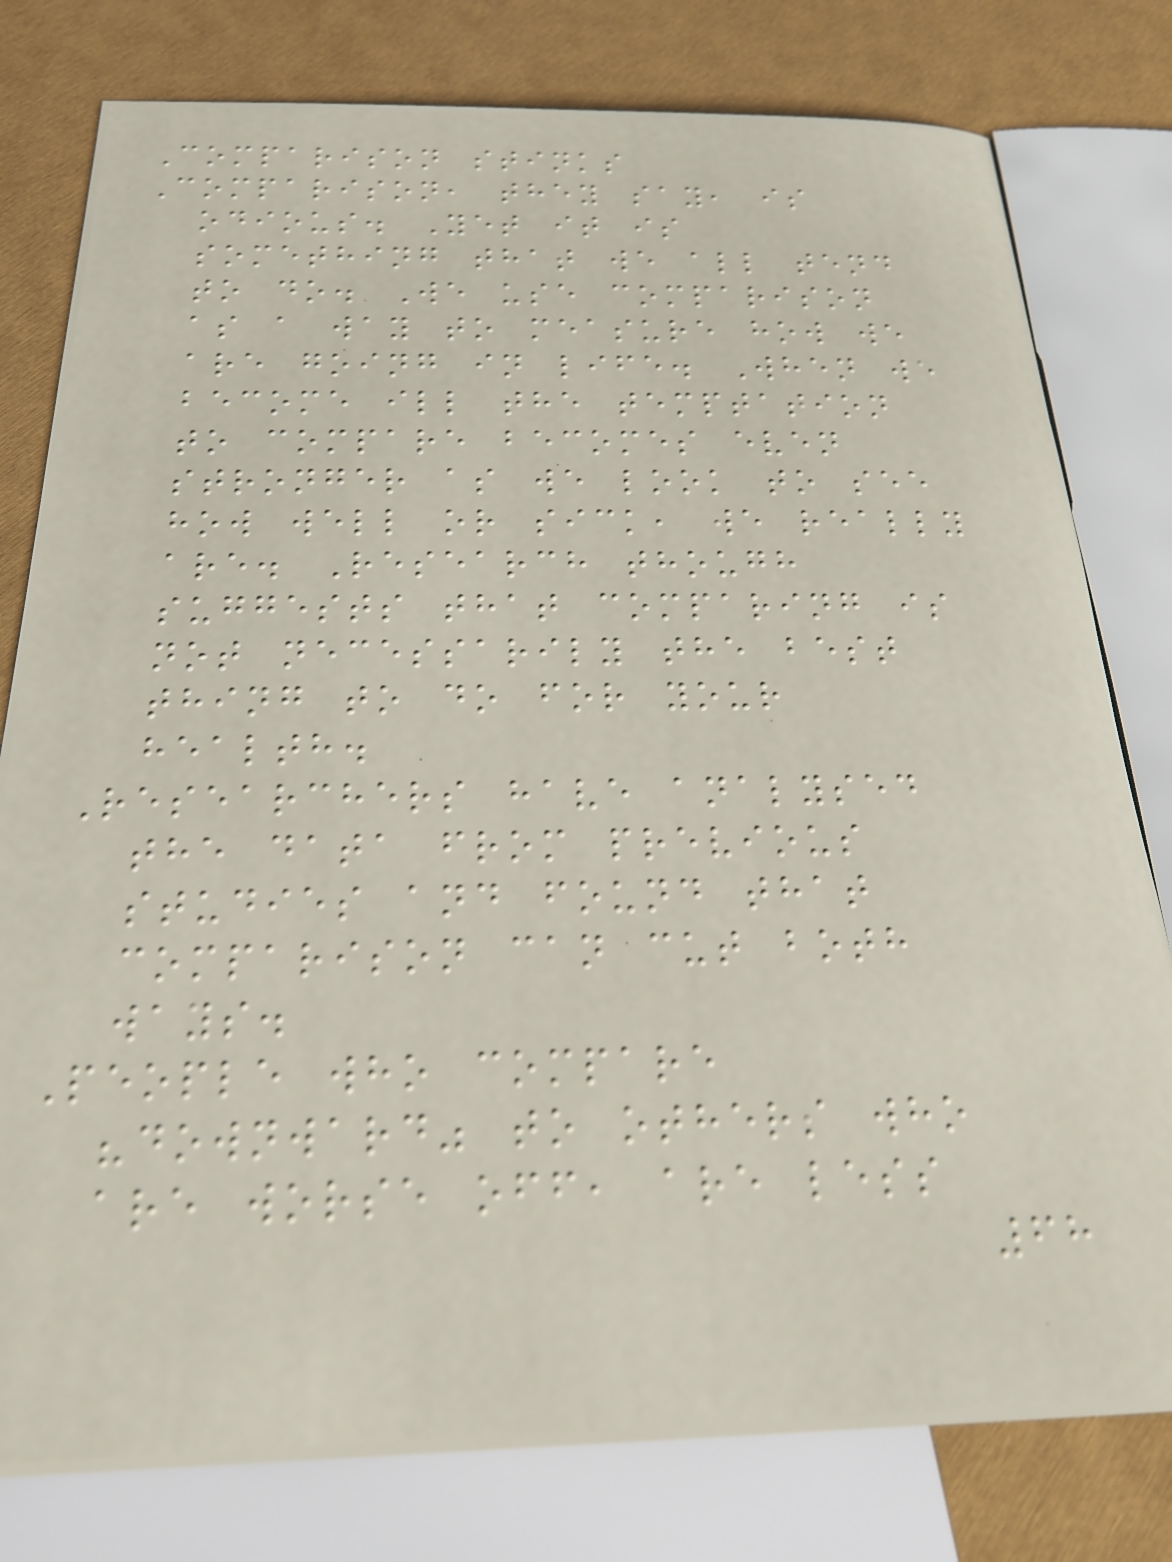Comparison stinks
Comparison, they say, is
odious. Yet it is
something that we all tend
to do. We use comparison
as a way to measure how we
are going in life. When we
become ill the temptation
to compare becomes even
stronger as we look to see
how well or sick, we really
are. Research though
suggests that comparing is
not necessarily the best
thing to do for your
health.
Researchers have analysed
the data from previous
studies and found that
comparison can cut both
ways.
People who compare
"downward" to others who
are worse off, are less
68
